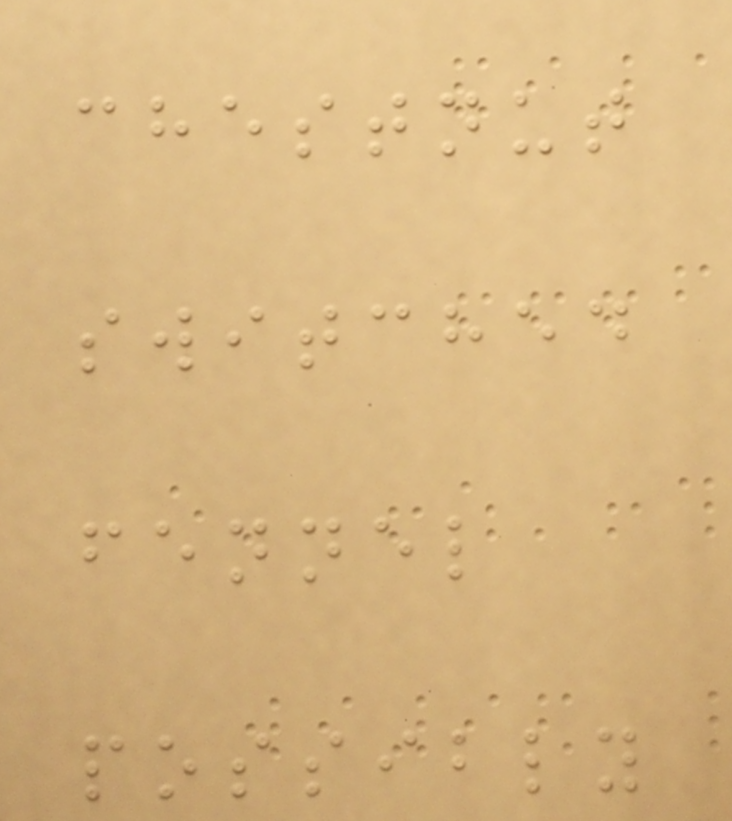chestnut
switched
fennel
possibly
